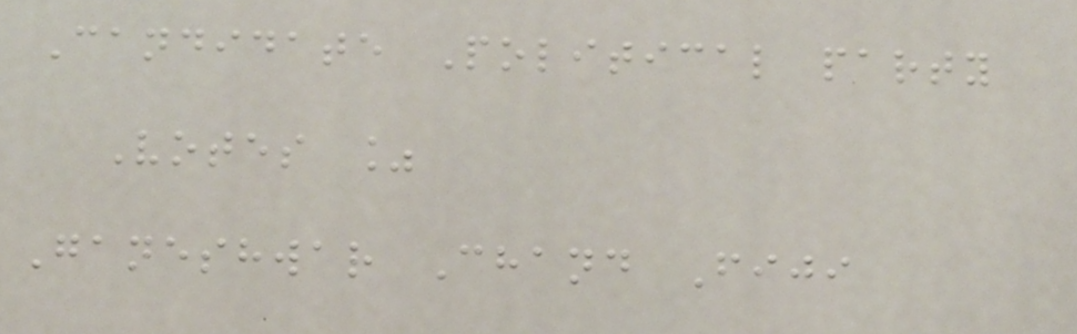Candidate Political party
Votes %
Ganeshwar Chand Fiji
